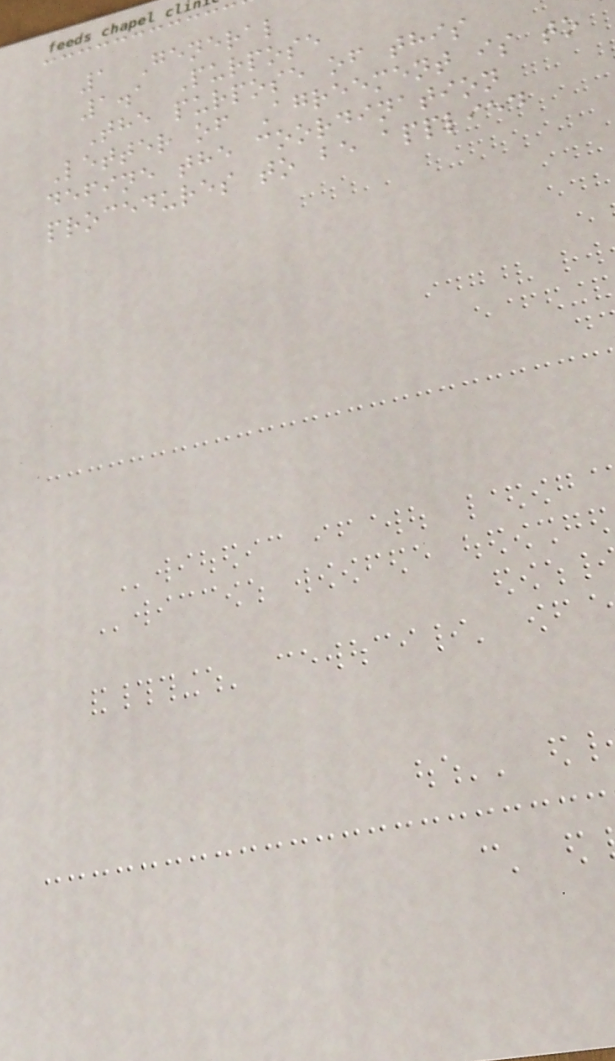1 General
1.1 Purpose
The purpose of this
Letter of Agreement is to
define the coordination
procedures to be applied
